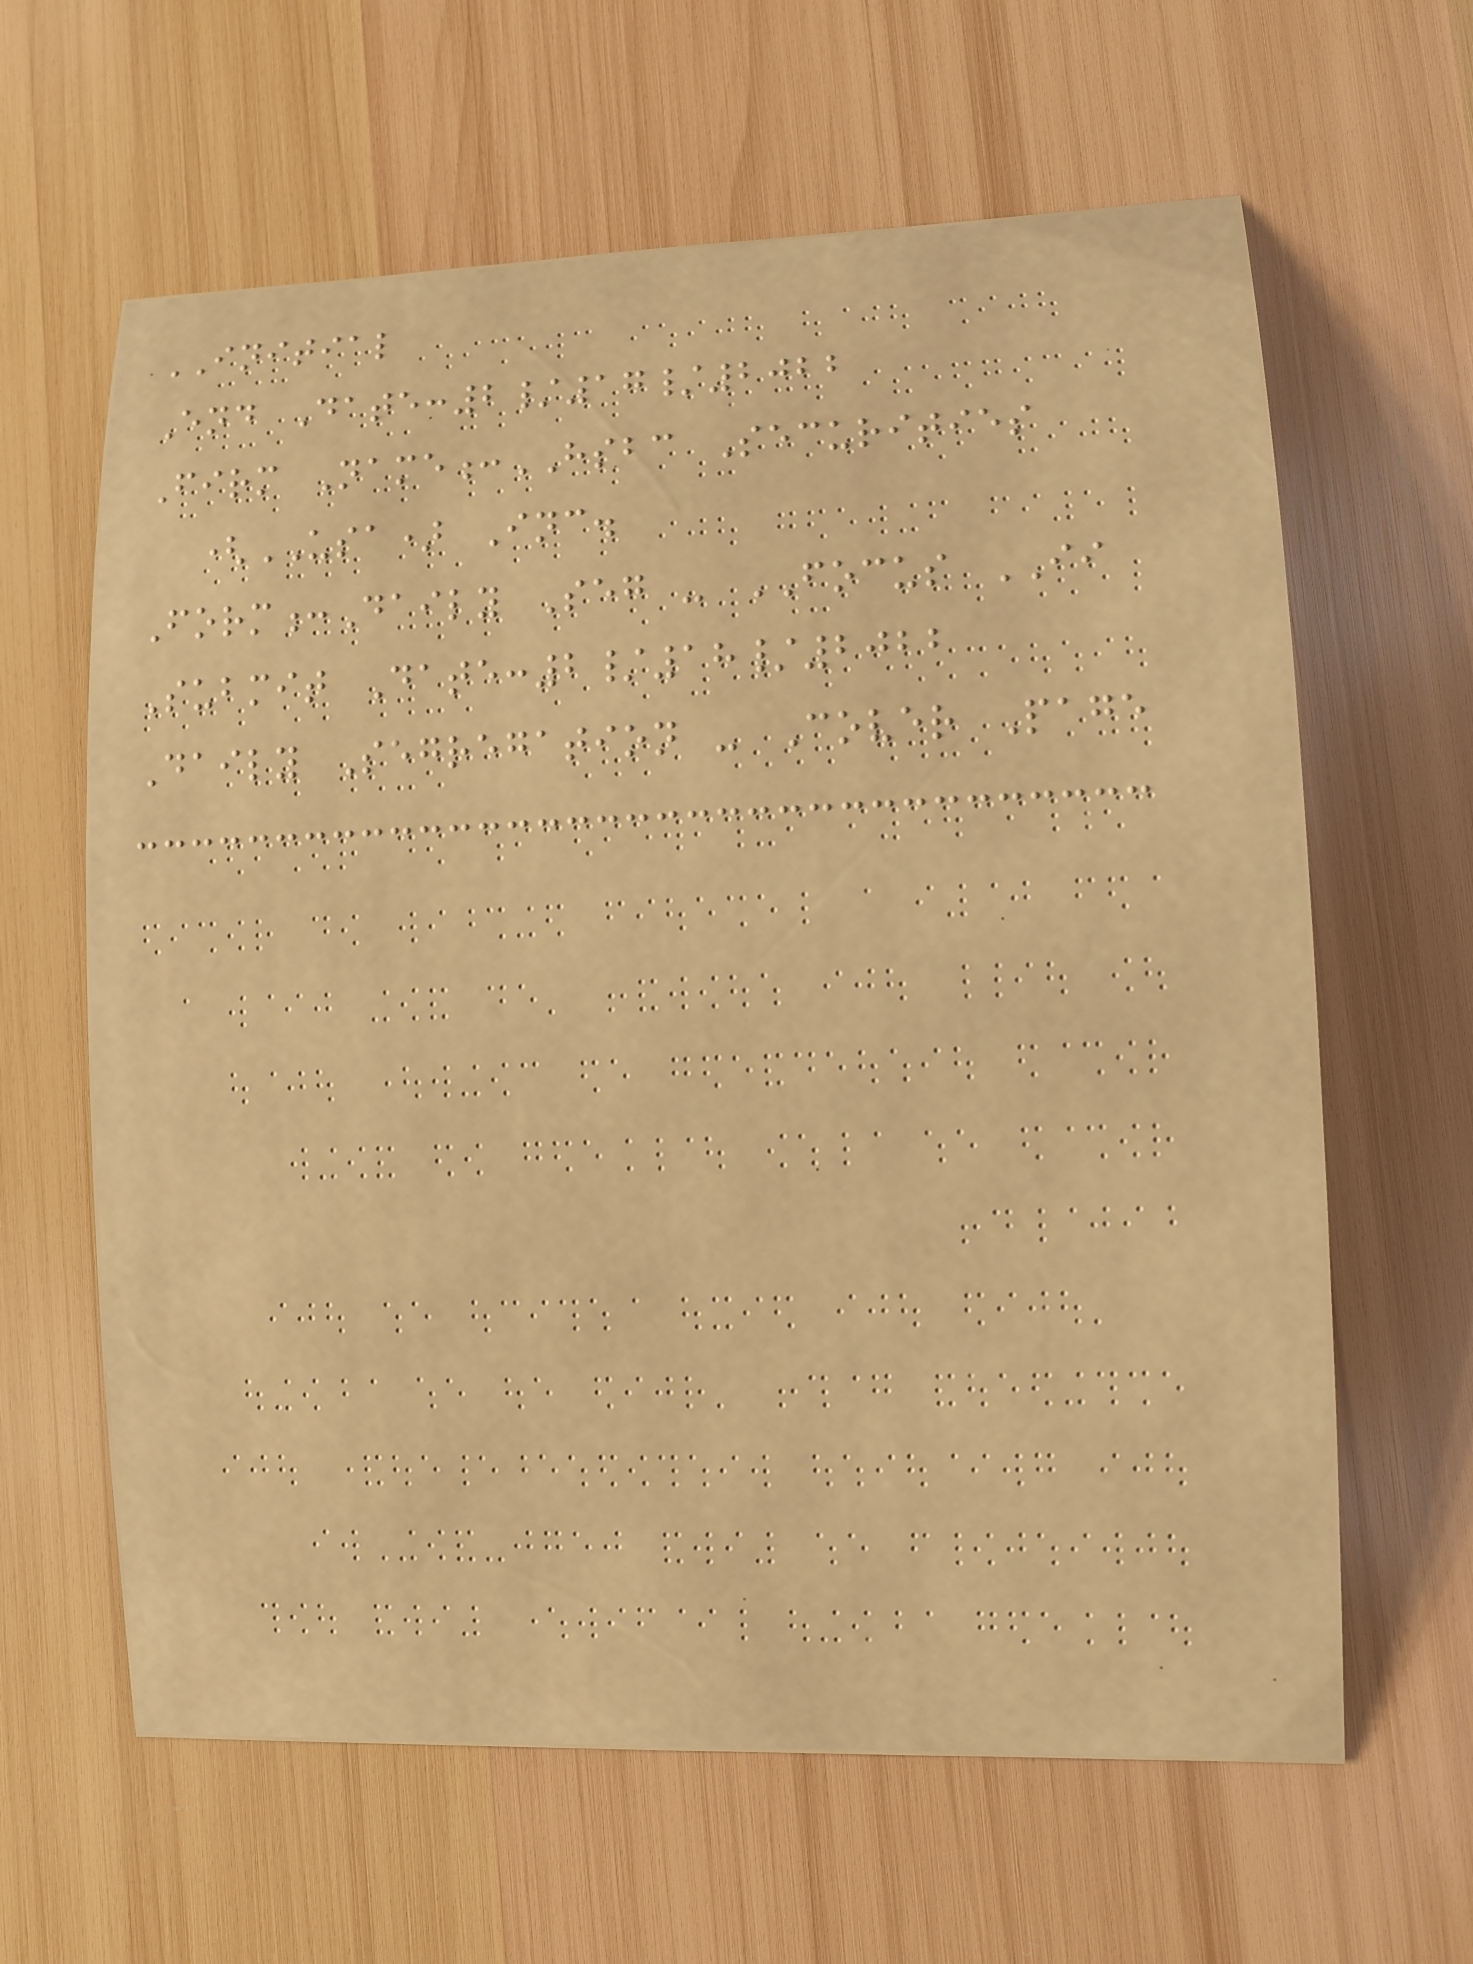INITIAL
End Date:2/17/2022
Firm Name:HSBC Securities
(USA) Inc.
Form:Daily Seg - FOCUS II
Submit Date:2/18/2022
Daily Segregation - Cover Page
